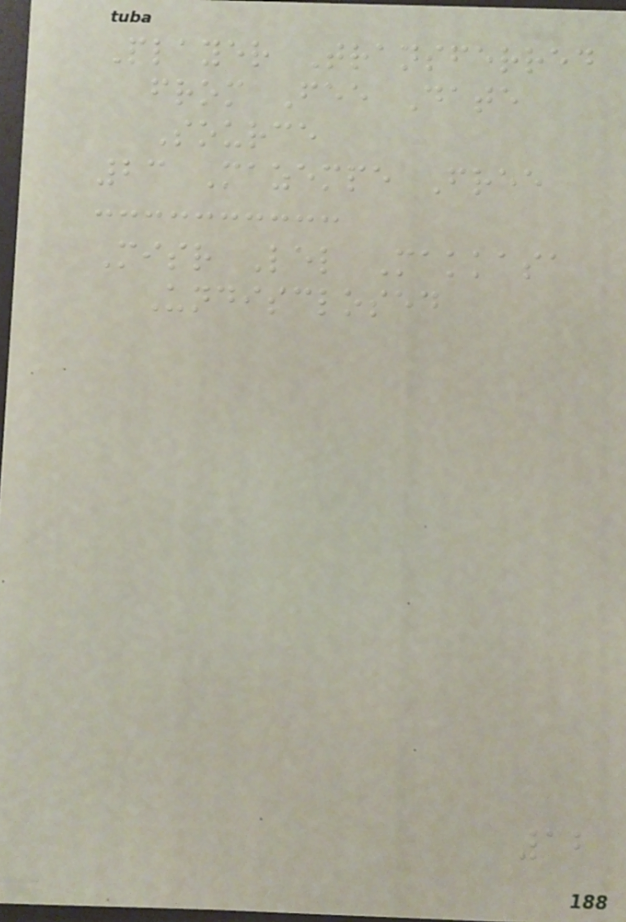Player Transferred
from Fee Date
Source
23 Mazempe Free
Misr Lel Makkasa
Undisclosed
12
